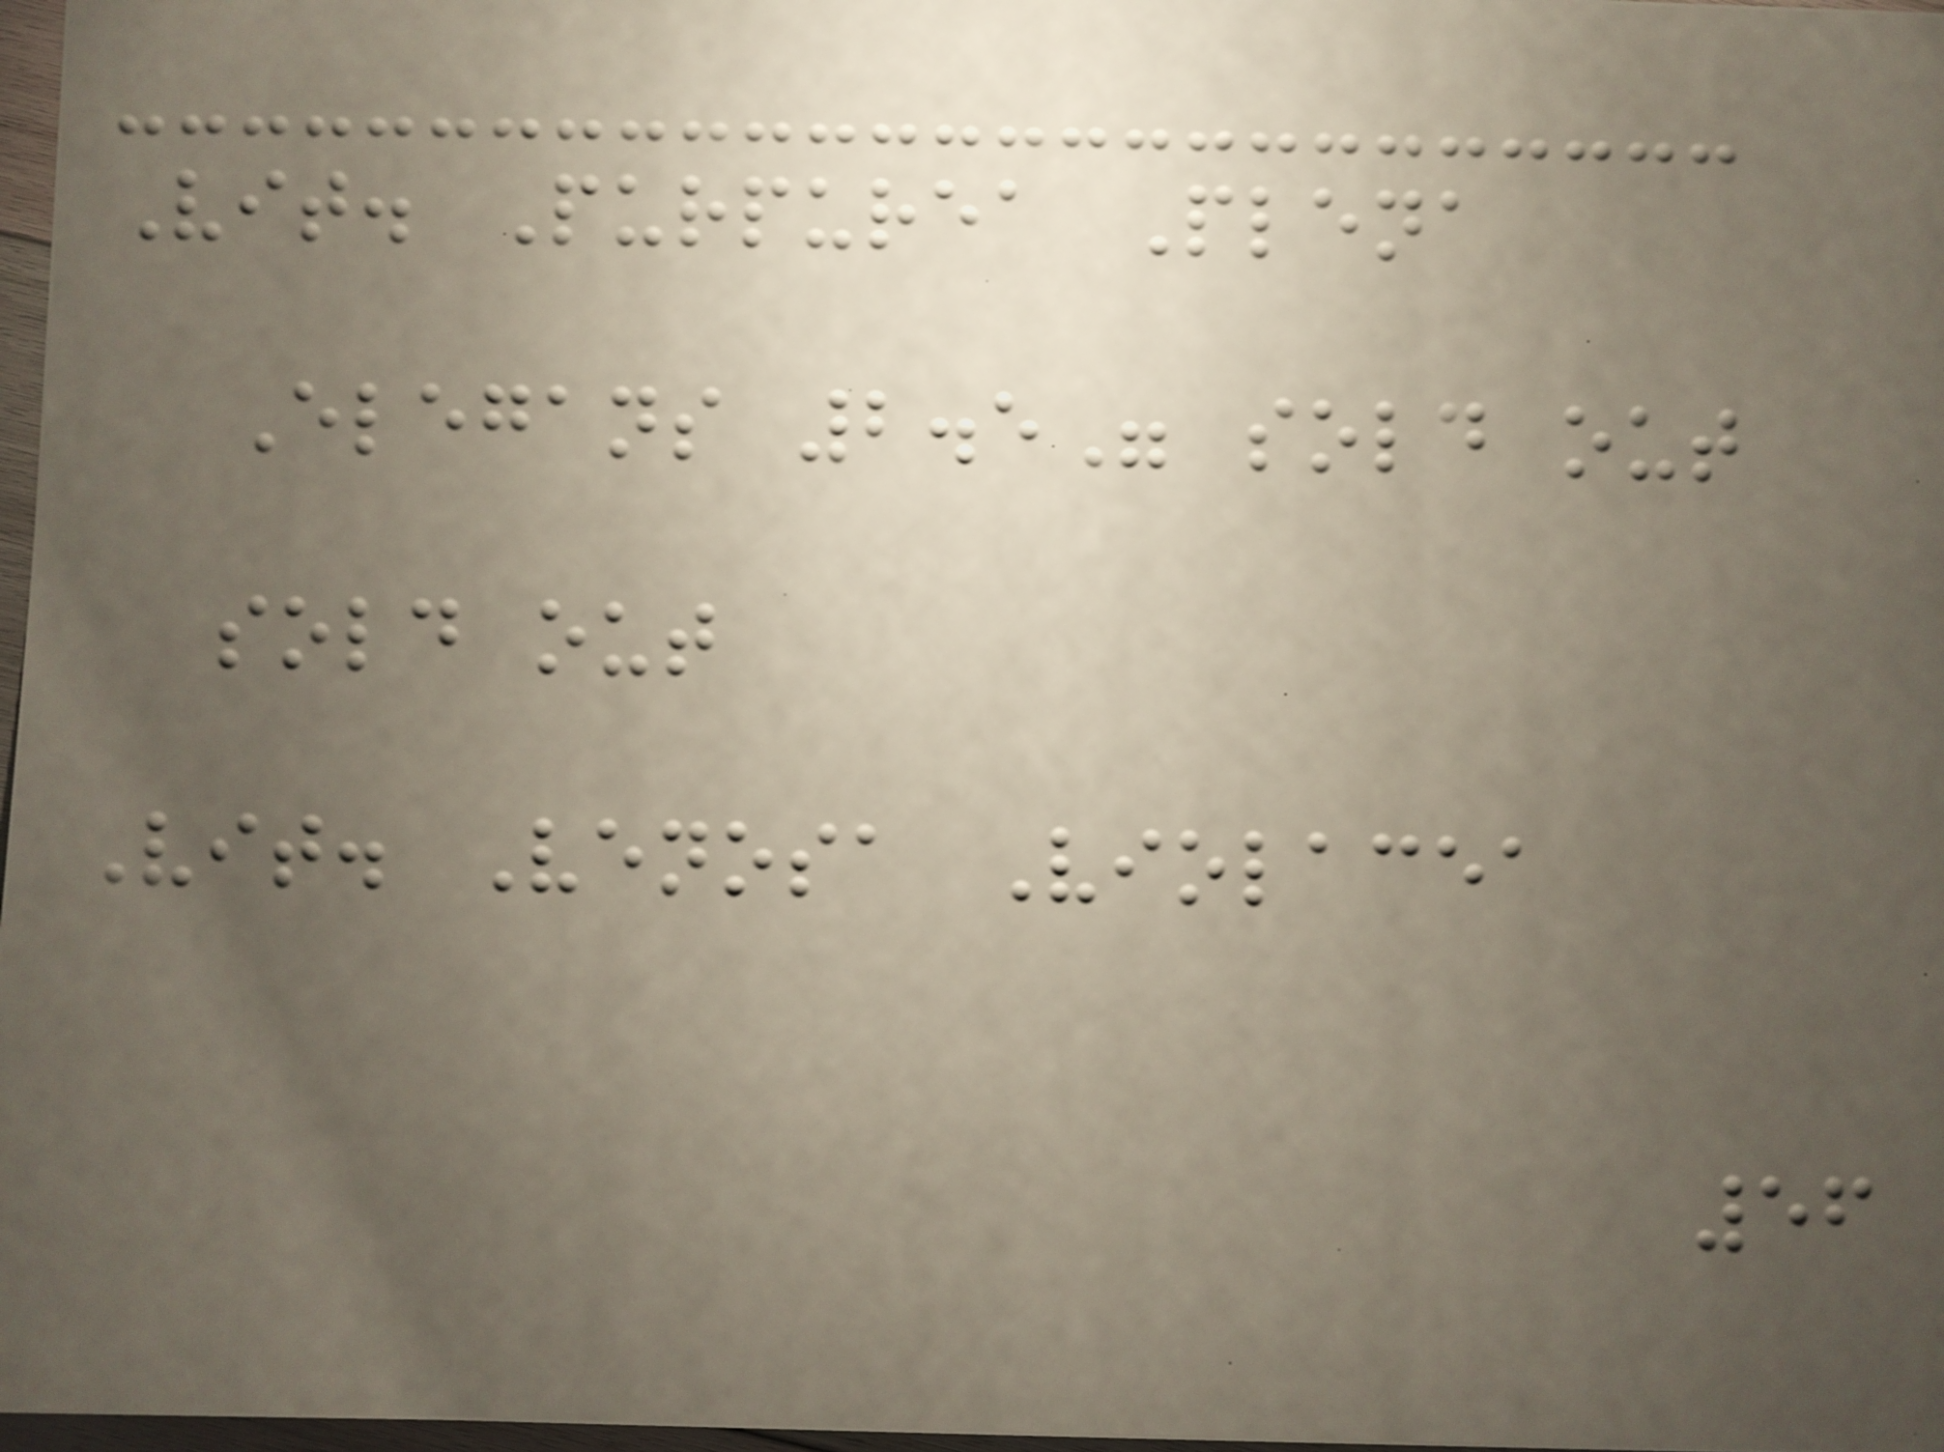Vit. Purpurea Plena
Elegans 2.5" sold out
sold out
Vit. Venosa Violacea
56
